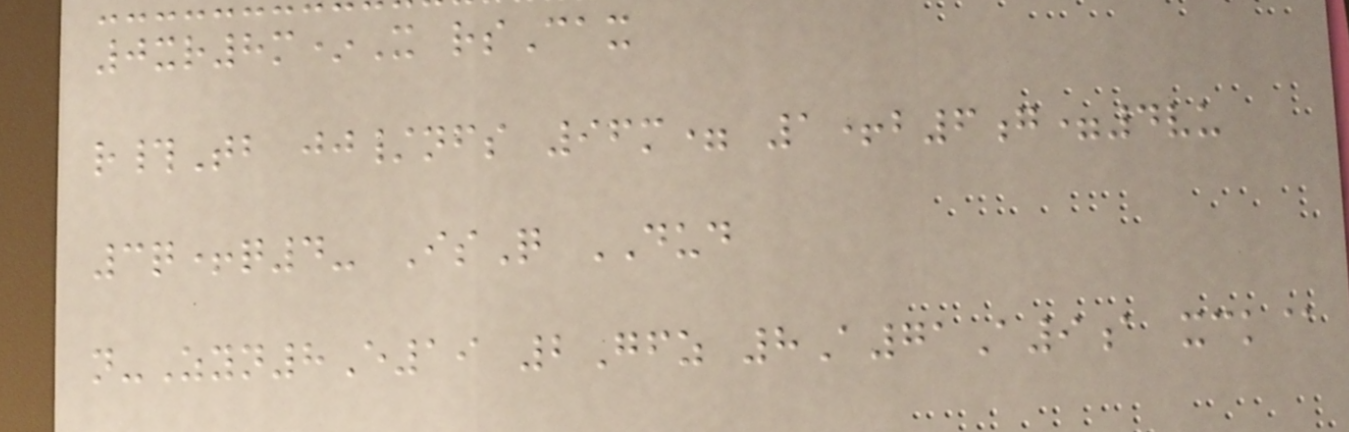0xr8m*X rsCax
r#Tb jj/nfs 96m= 1+b6g=4vu
3q+q4- IsQ DUD
n-Zyn8E19 2Gfz 8A71A9a xck@
